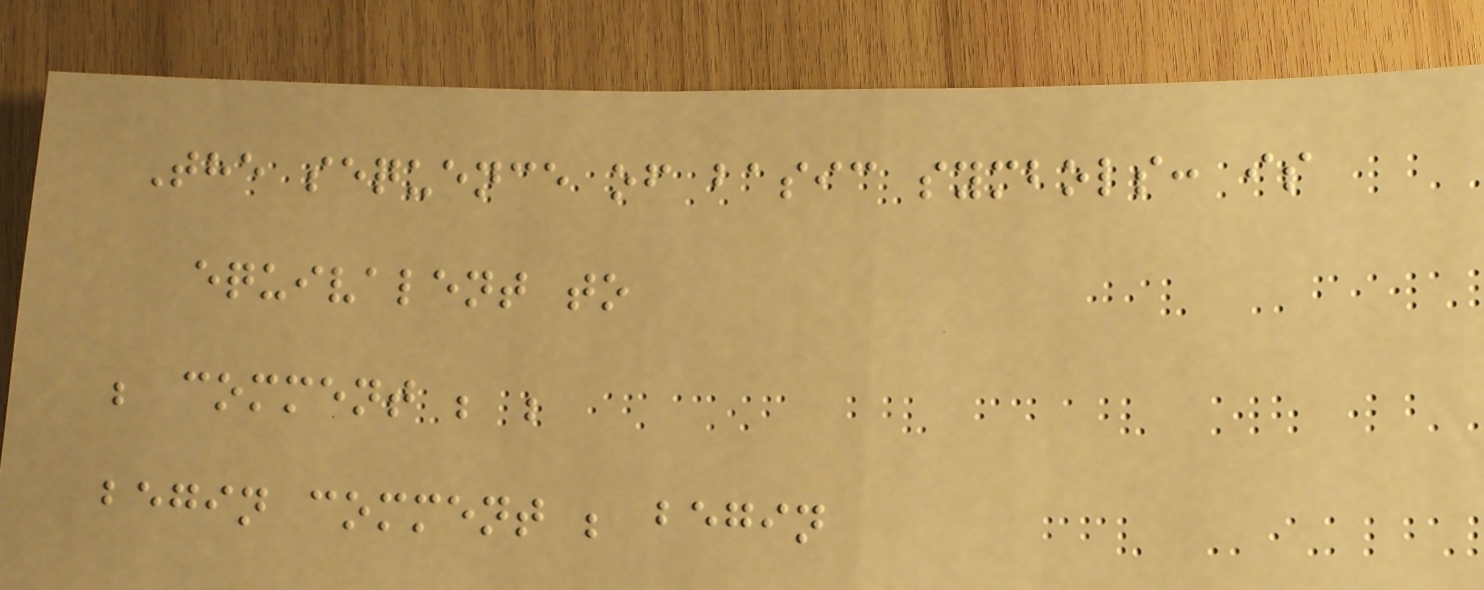The sequence of basic symbols: is
equivalent to
; comment ; ;
begin comment ; begin
